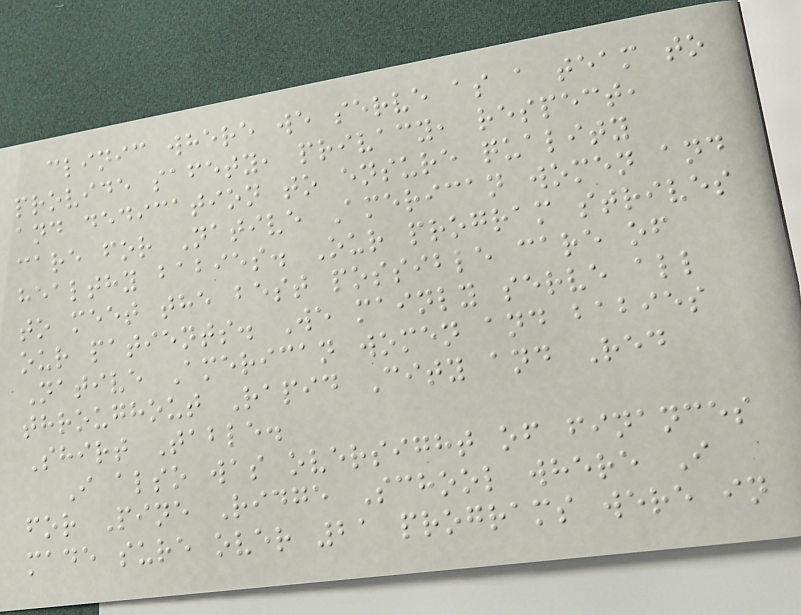clinic where we serve as a team to
provide safety, privacy, respect,
and dedication to ensure quality
care for Native American women and
healthy babies. Our program strives
to meet the best possible care of
our patients. We mainly serve all
Native American women and babies
throughout Rapid City and Red
Shirt Table.
I also was oversight of finances
for Pine Ridge School where I
made sure over 21 programs were in
